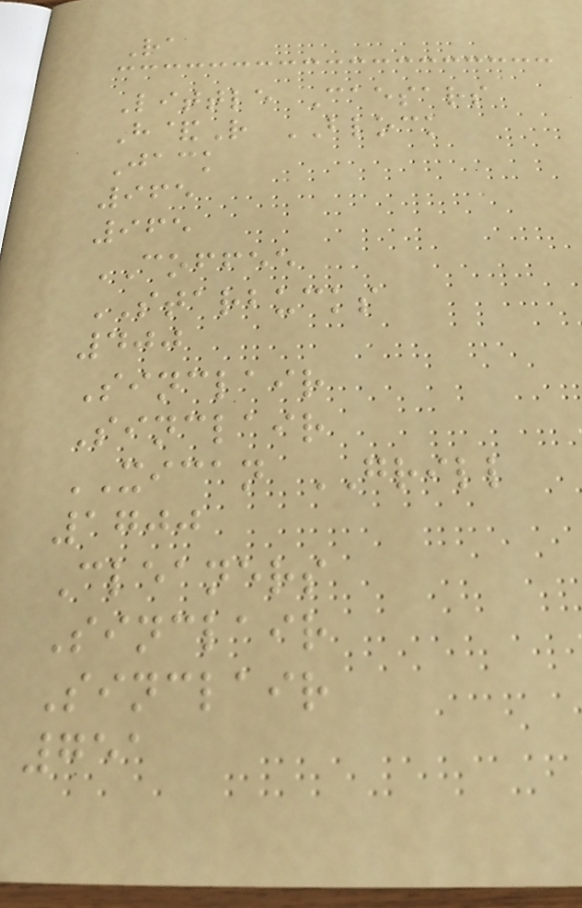Ra
Little Caesars
H&R BLOCK
Jack
965
965
COFFEE
STARBUCKS
400
Sinclair
Sinclair
XICAN GRILL
1700
Cleaners
Sinclair
Sinclair
751
